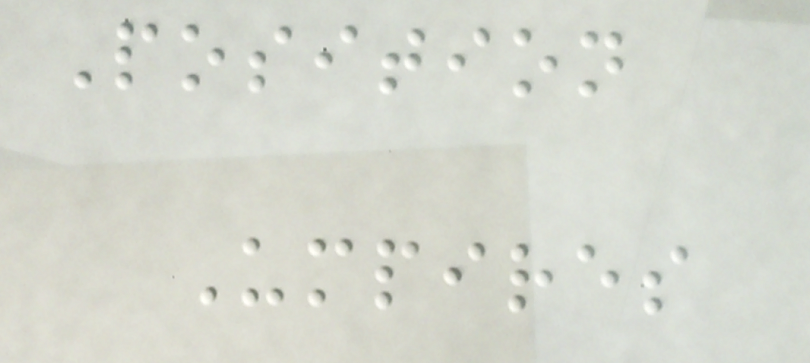Position
Umpires
